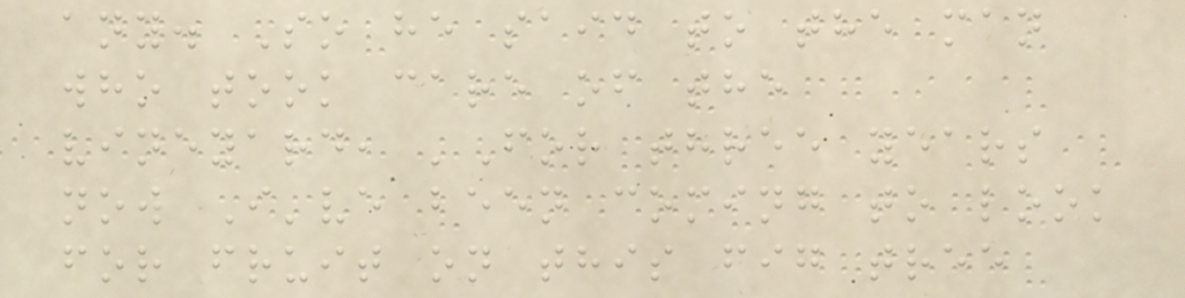any. So he said to the man
who took care of the
vineyard, 'For three years
now I've been coming to look
for fruit on this fig tree
